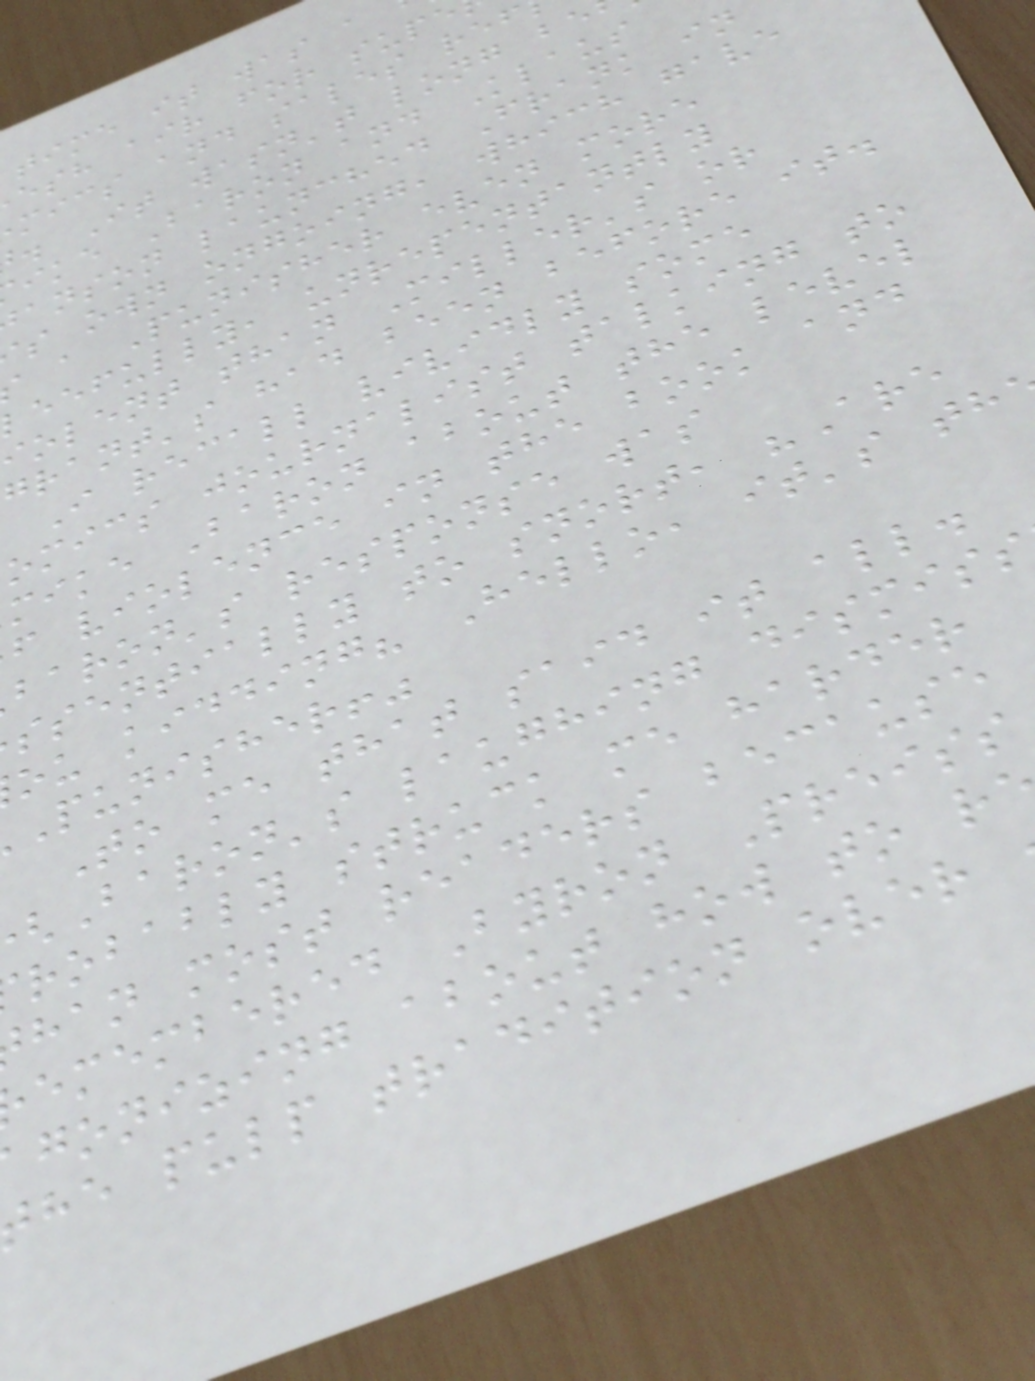time it was a
esh air for supe
mics and sales ref
. It wasn't long be
ike Baron and Klaus
anson launched Frank in
s own ongoing, which gave
a Punisher even more
eefully, unrepentantly
iolent than Miller's or
grant's had been before it.
I recall vividly some
omics journalist talking to
mike Baron about the level
f violence in the book and
baron's response was
ssentially to snort, "Are
ou kidding? Hello, it's th
punisher!"
To me that said it all.
Baron's laughing dismiss
robably struck me harder
han most readers because
emembered Byron Preiss
gonizing about how to r
he pulp tradition over
